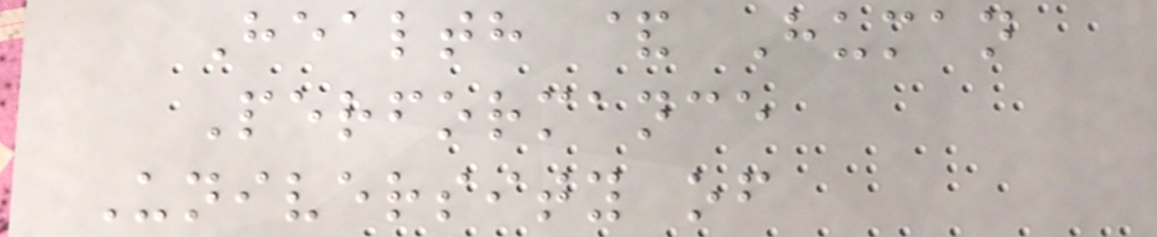Health & Human
Performance
University of
